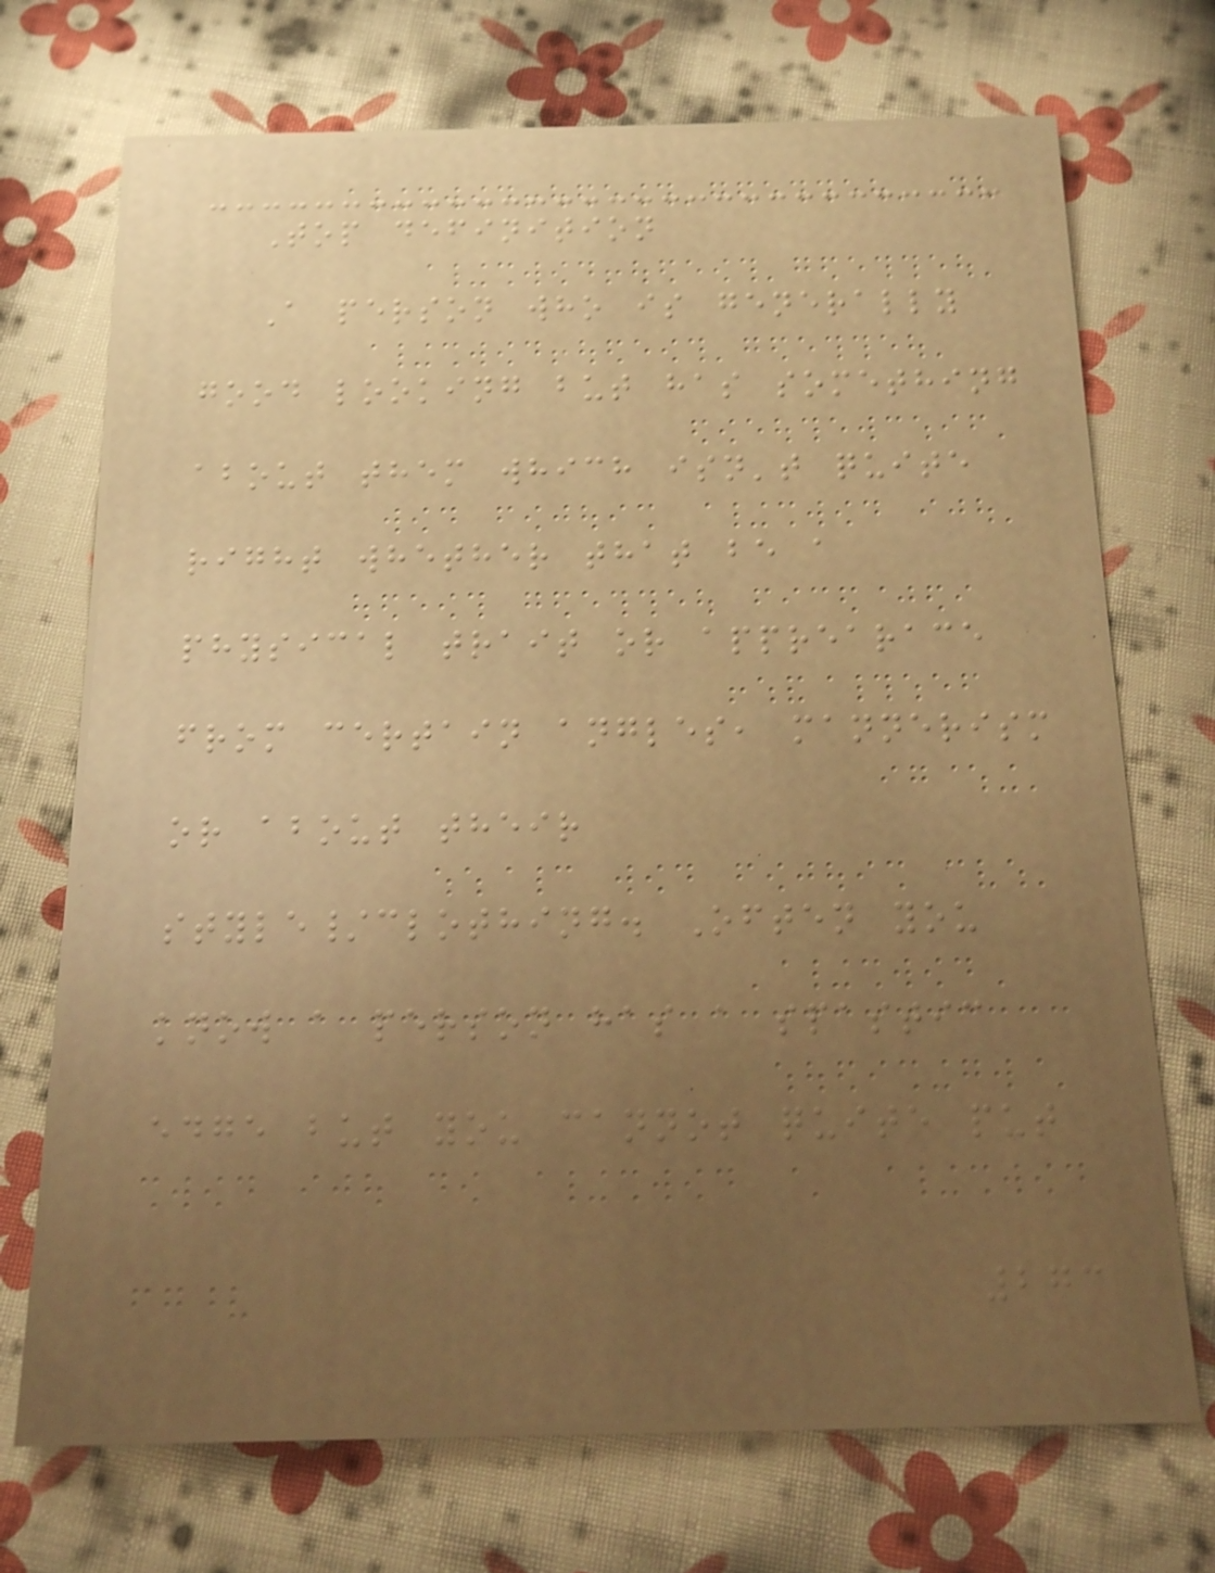Top definition
A person who is generally
good looking but has something
about them which isn't quite
right whether that be a
physical trait or apprearace
from certain angles, mannerism
or about their
style/clothing. Often you
know a person has a spastic
edge but you cannot quite put
273
